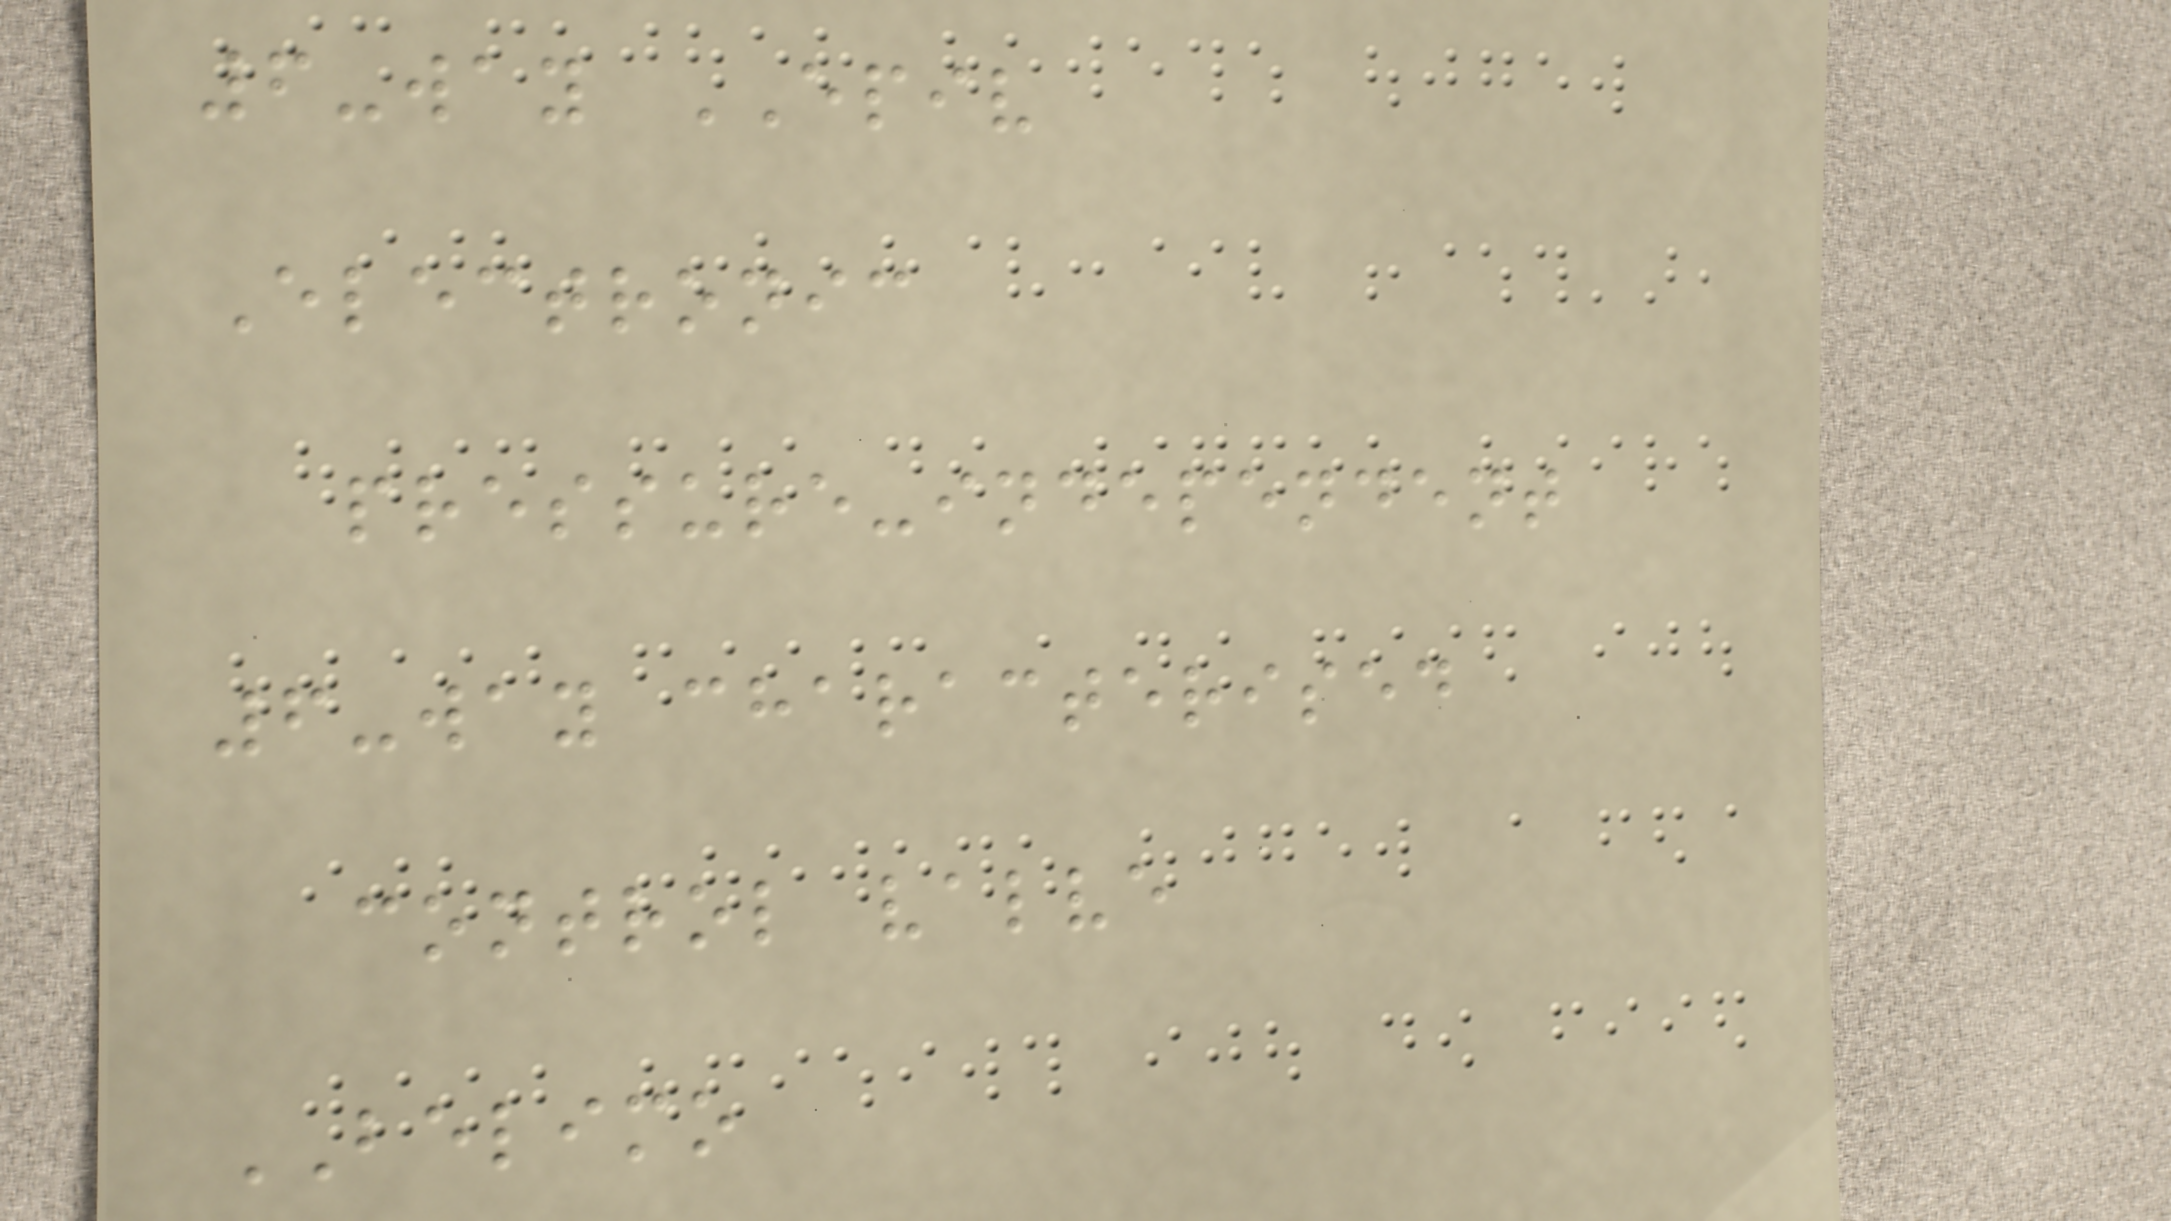6-way EPIV
Electronic
pressure-independent
6-way characterised
control valve
BELIMO
